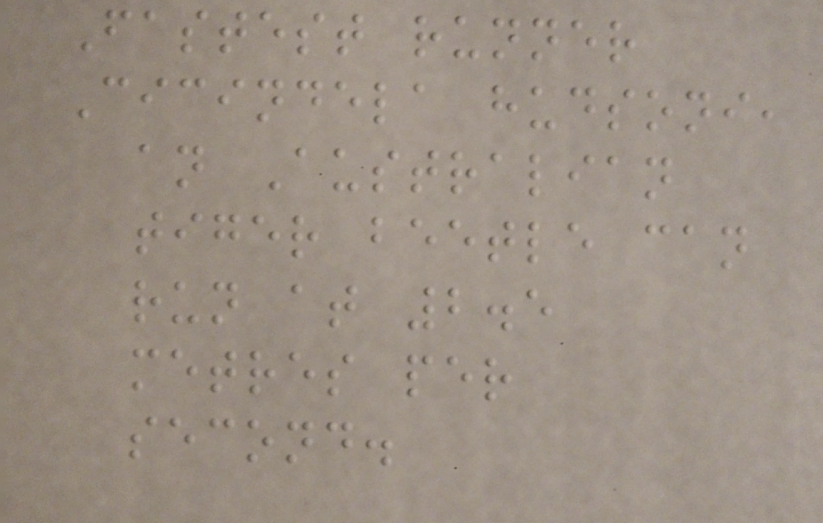Fastest runner
Cicindela hudsoni,
an Australian
tiger beetle can
run at 2.5
metres per
second.
